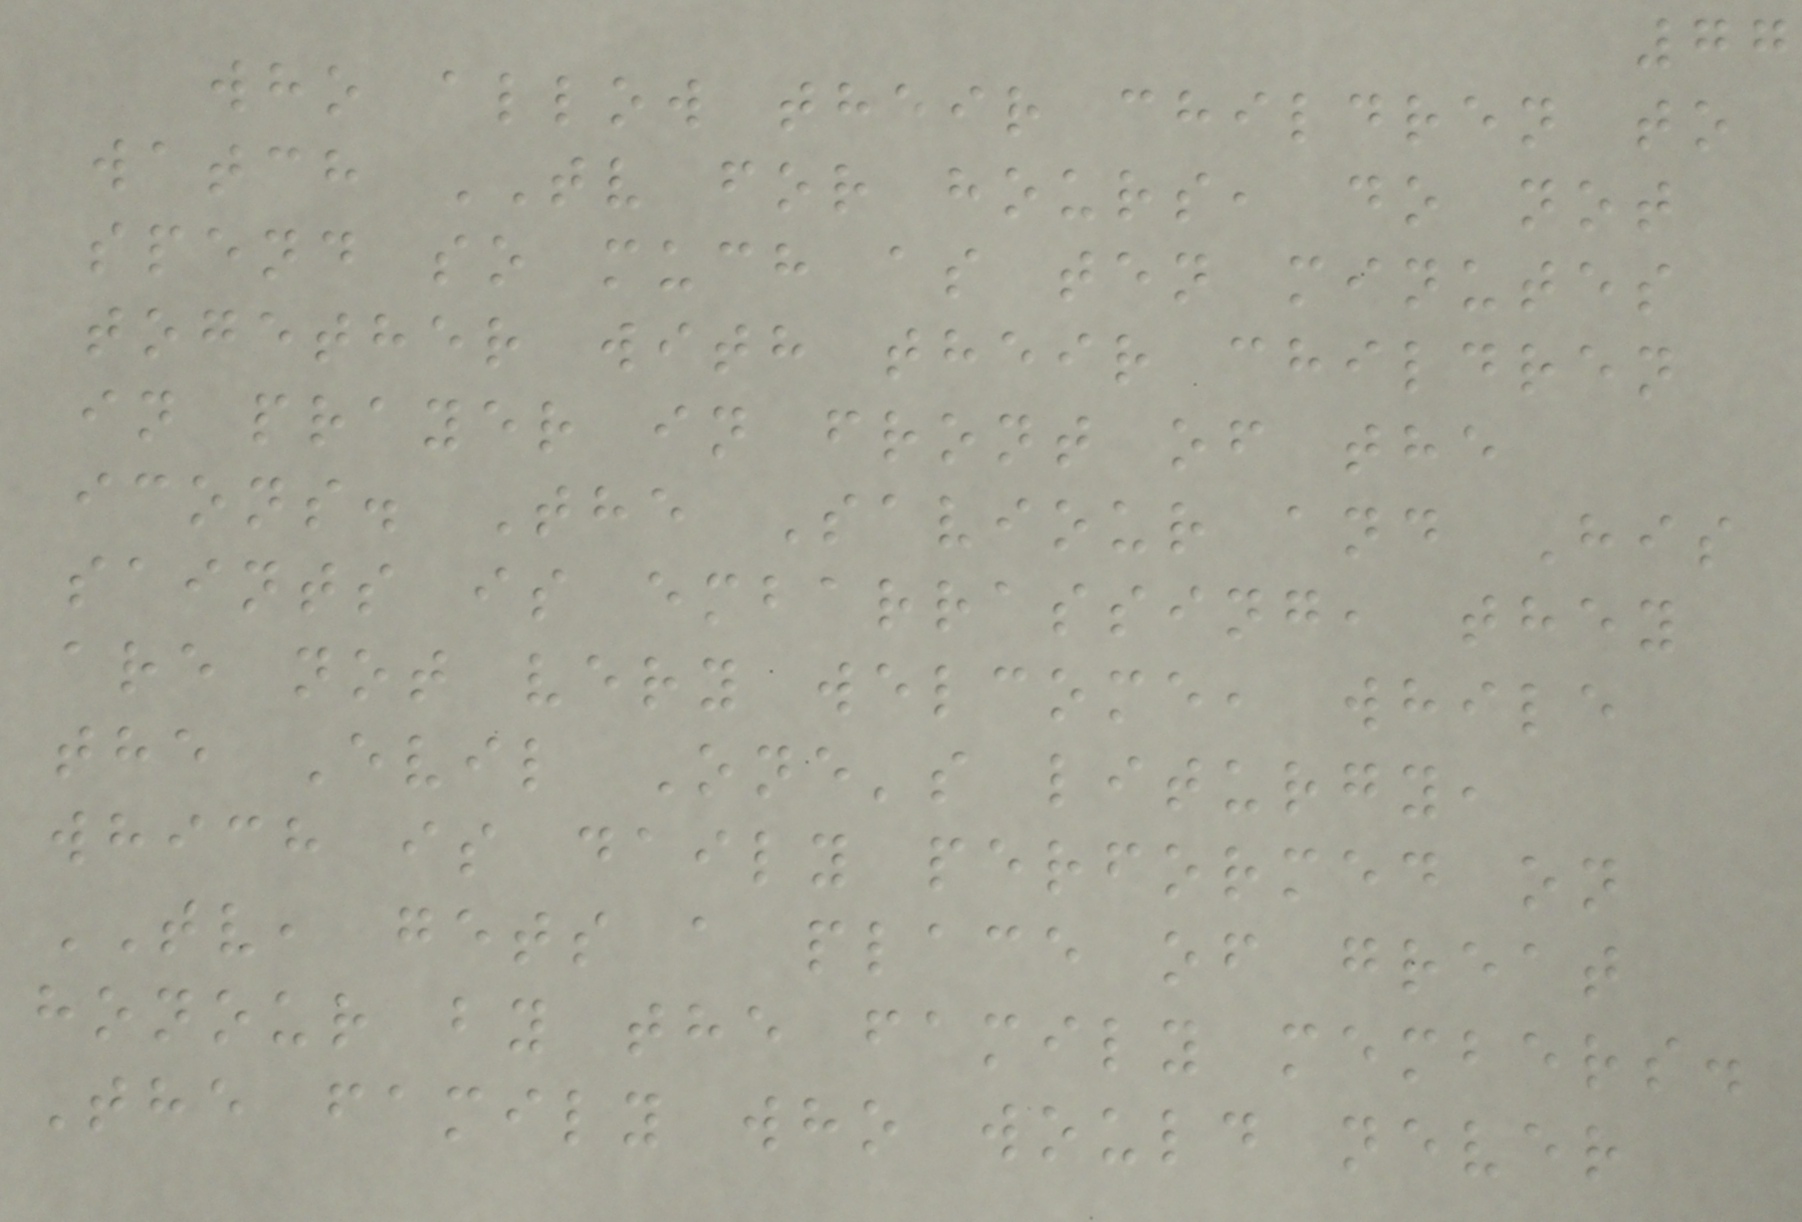77
who allow their children to
watch TV for hours, do not
spend so much as ten minutes
together with their children
in prayer in front of the
icons. The Saviour and His
saints is embarrassing, they
are not very welcome, while
the Evil One's liturgy,
which is daily performed on
TV, gets a place of great
honour by the family members.
The family who would never
